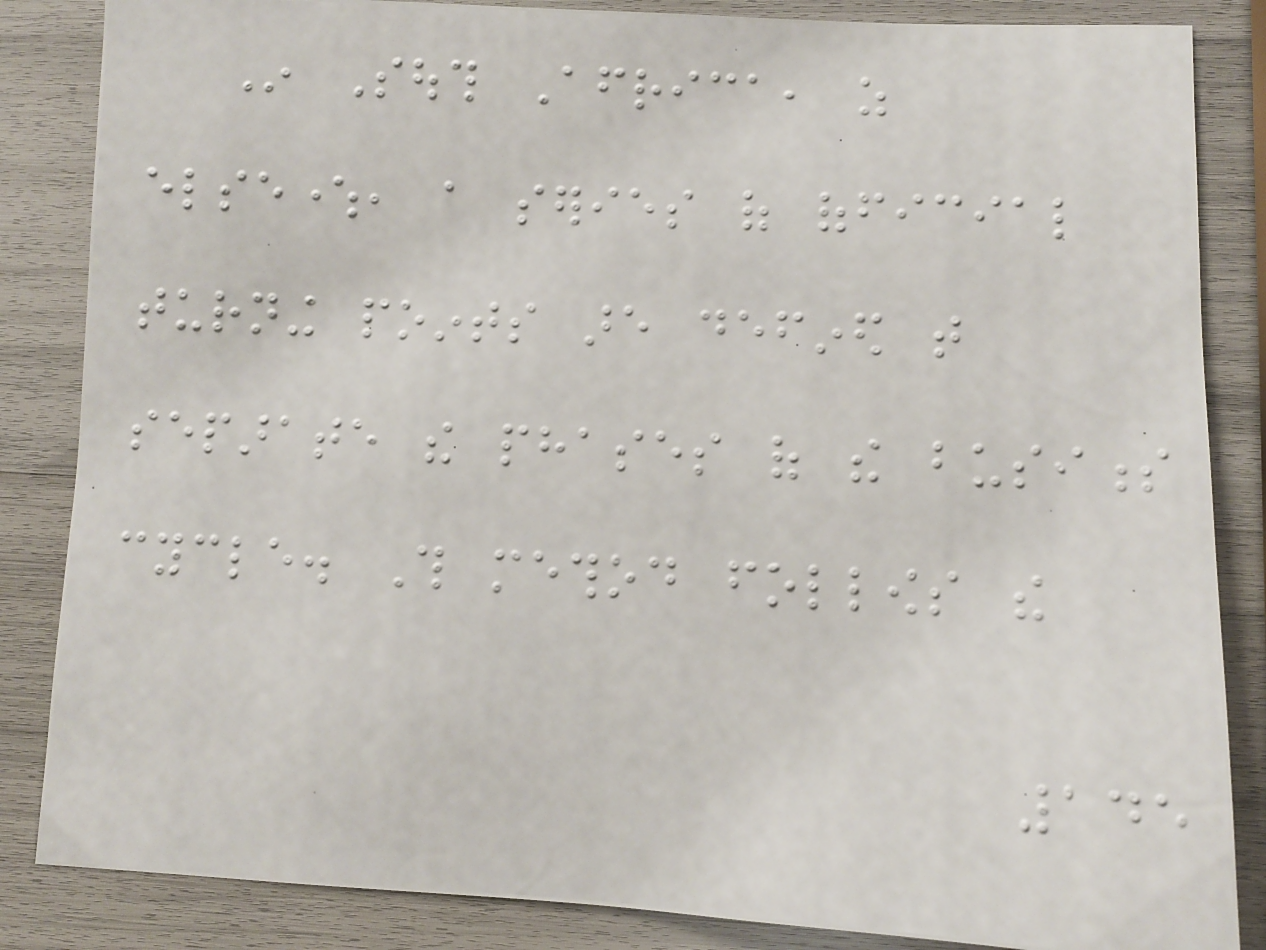In South Africa, as
elsewhere, a series of official
turning points are defined that
separate the phases of the business
cycle. This method follows the
145
